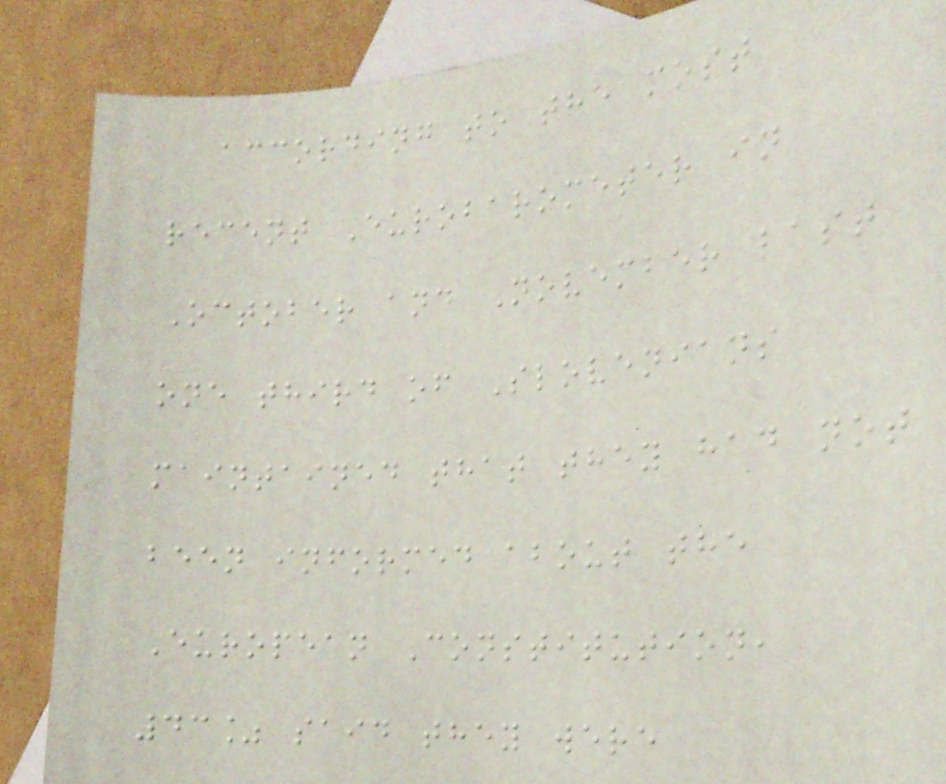according to the most
recent Eurobarometer in
October and November last
one third of Slovenians
maintained that they had not
been informed about the
European Constitution,
43% said they were
